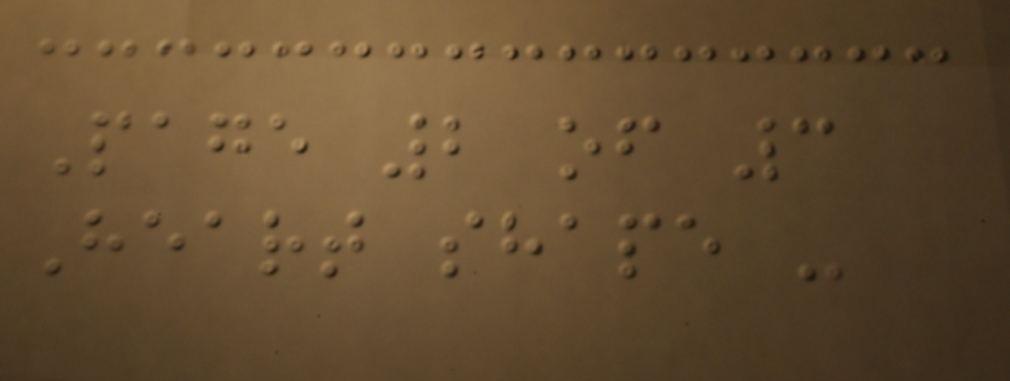Page 2 of 3
Heart shape -
